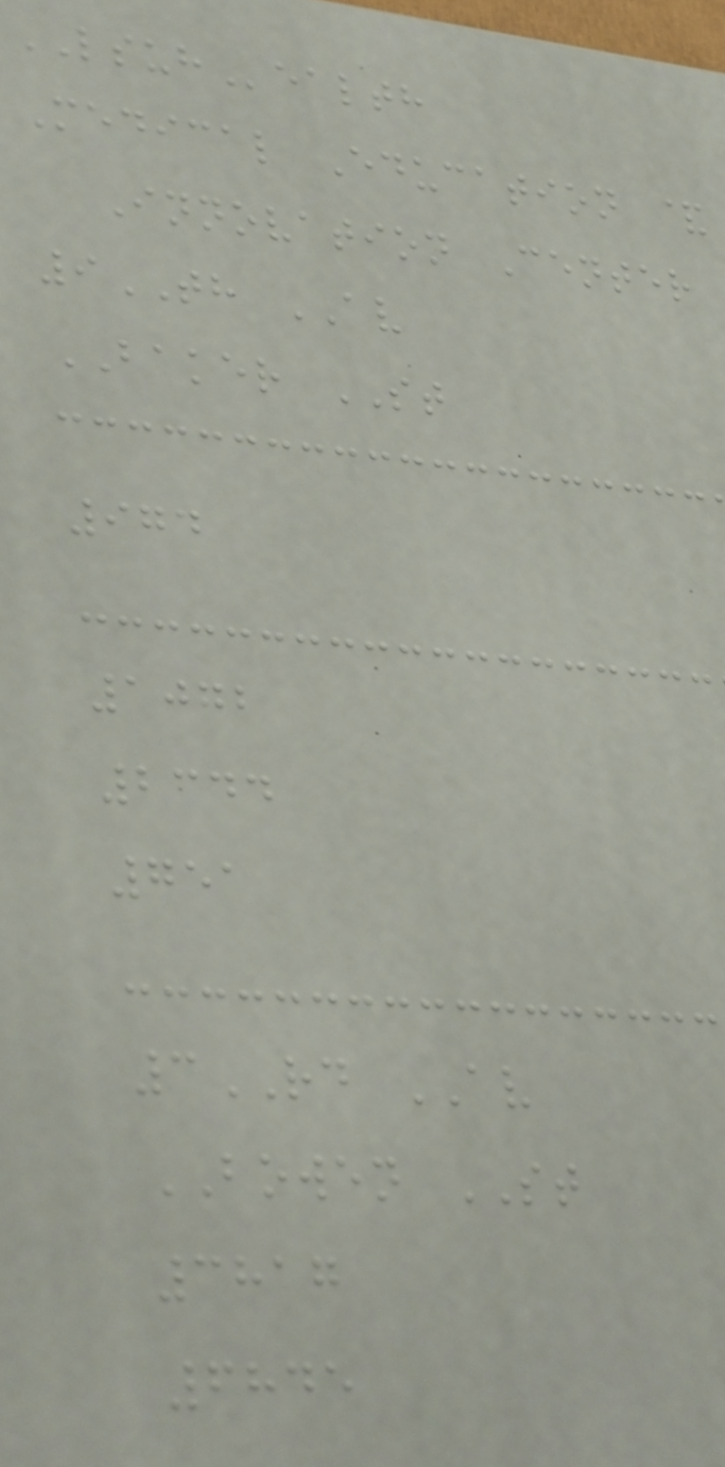LSUHealth
Medical Education &
Innovation Center
9TH AV
BAKER ST
974
1072
2344
751
3RD AV
BOWEN ST
3817
6845
